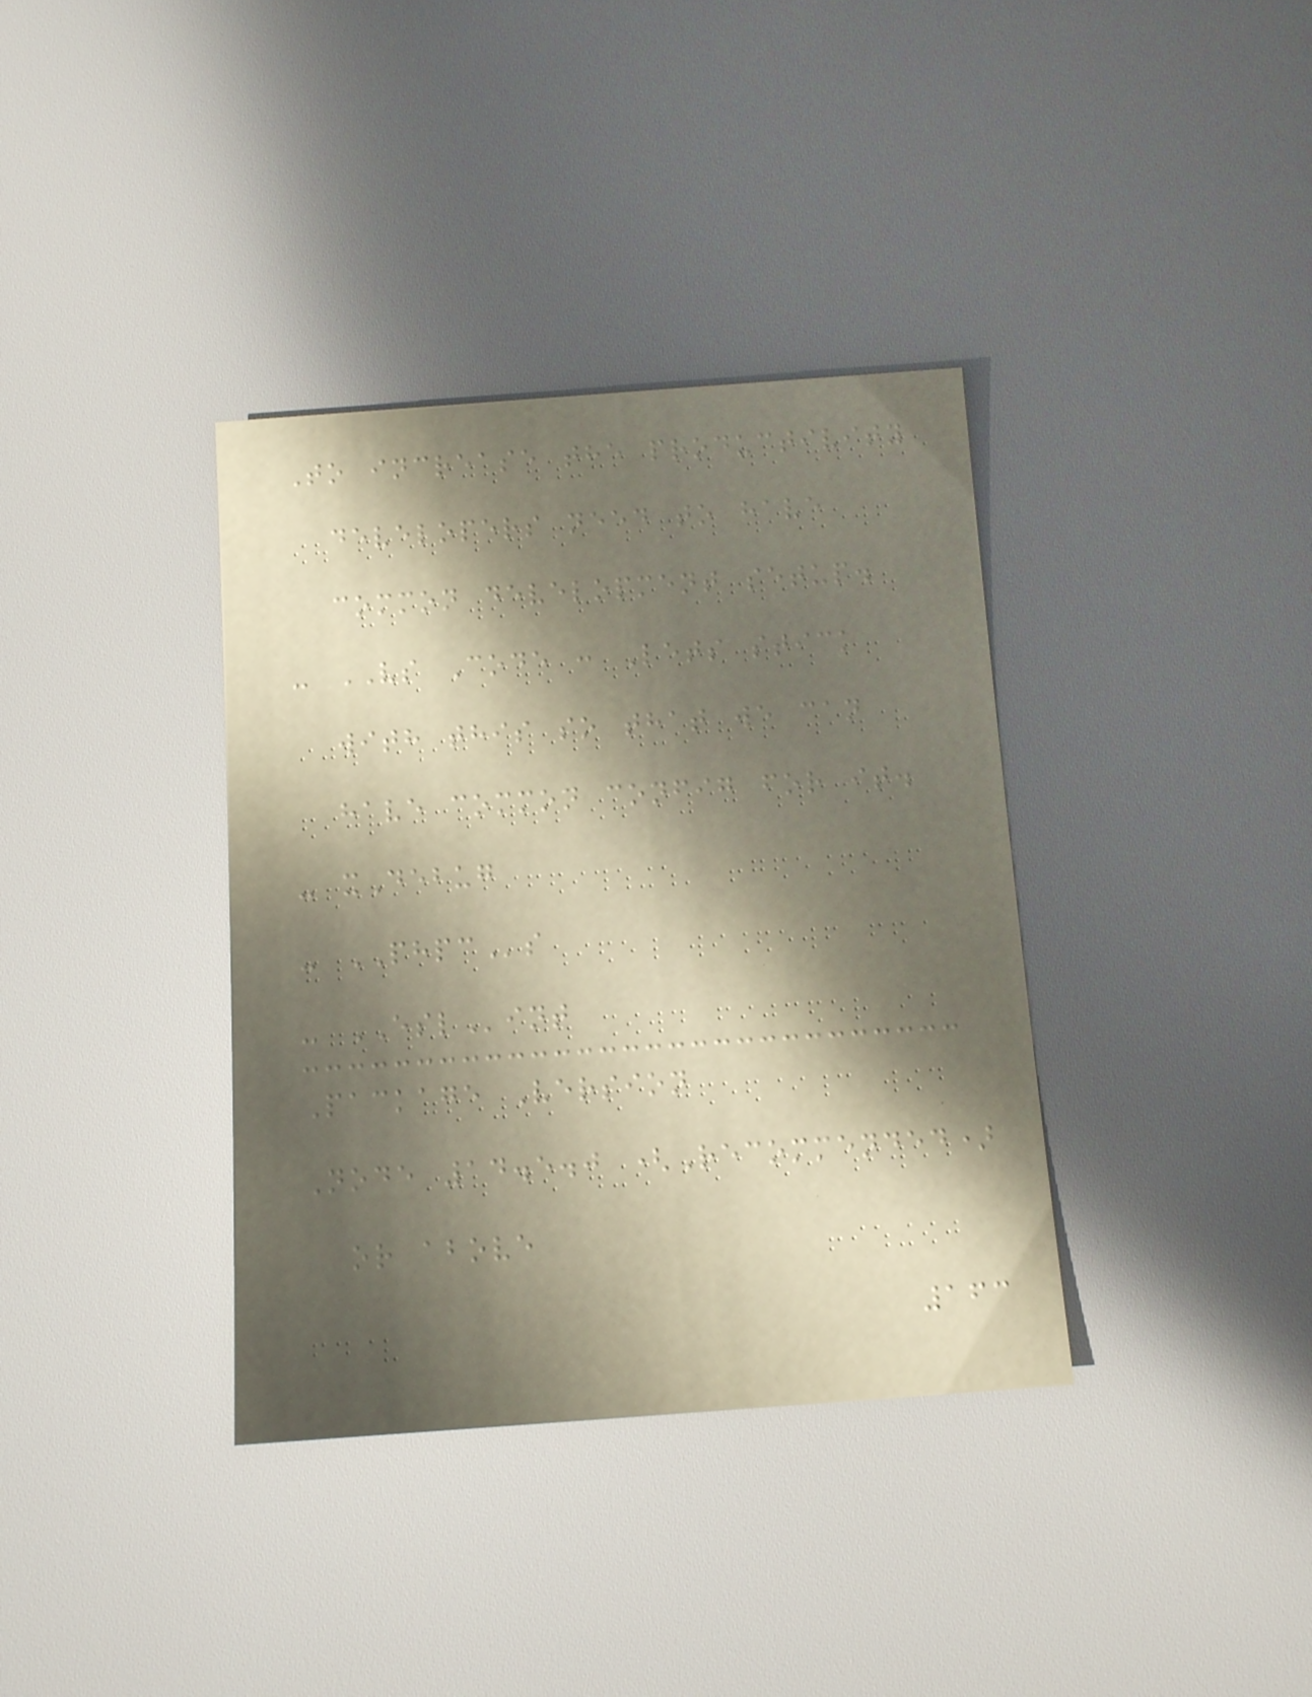To increase the productivity
developers need to have
common development setup.
- VS Code : Lets stick
with this so that we can
have common config for it.
- xDebug
- PHPCs
- ESLint
Package Version
Node 14.5.0 (Recommended)
or above
163
